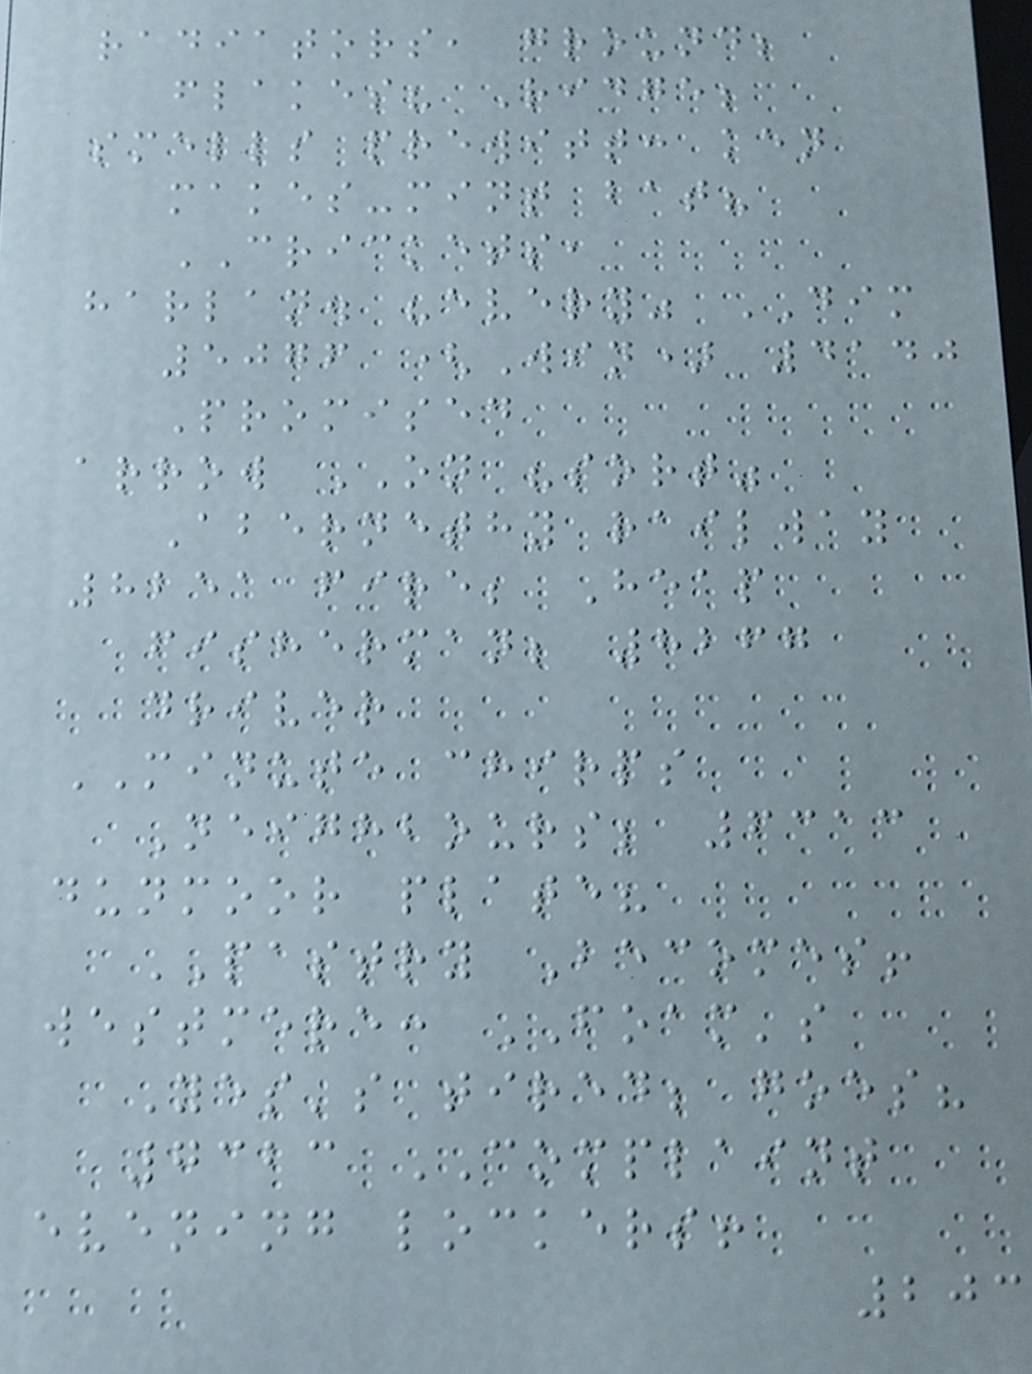radiators, ground;
flakes? Ridge;
smells prewitt: ken
makes-mint bat?
CRICKETS,
harlan. "every" DIM
5076 (Win) 4140
Promised
arrow ON "sort"
Abernethy railway
8251 fire; Heap
fisherman; 8267
driver
MINUTE chirps
Neighbours; 6313
dunmoor plate?
PASTRY Becomes!
westmere: FOAM's
Yes's tired; goes?
7323 COMPLAINT
evening lockers!
203
